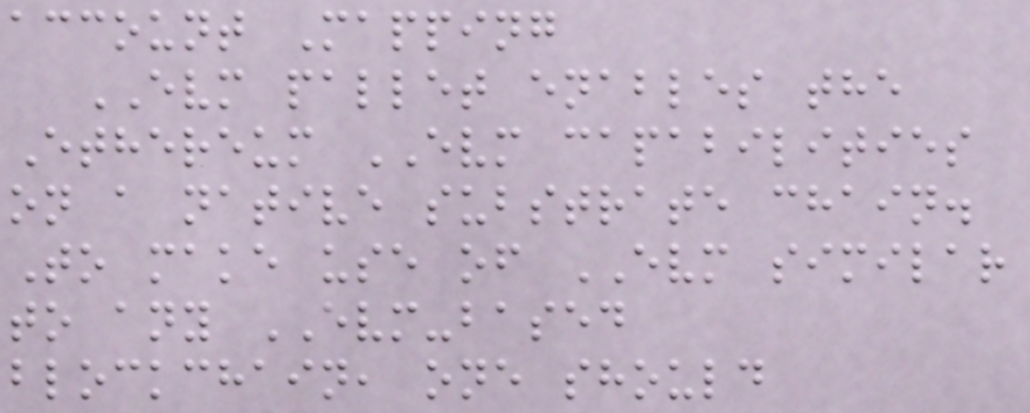account Mapping
EVM pallet enables the
Ethereum EVM capabilities
on a native substrate chain.
To make use of EVM similar
to any EVM-based
blockchain, one should
